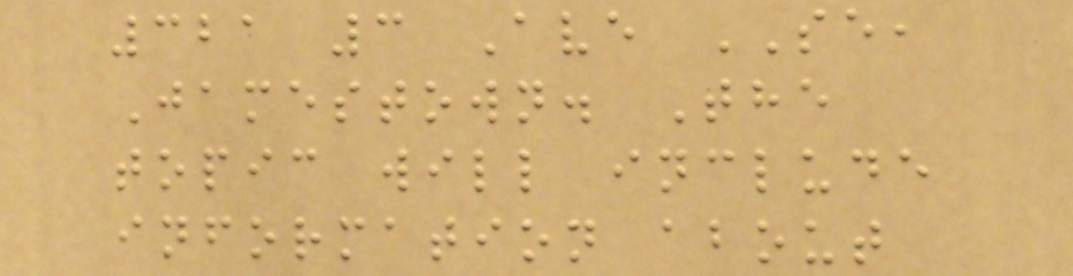321 3 Ave SE,
Jamestown. The
topic will include
information about
